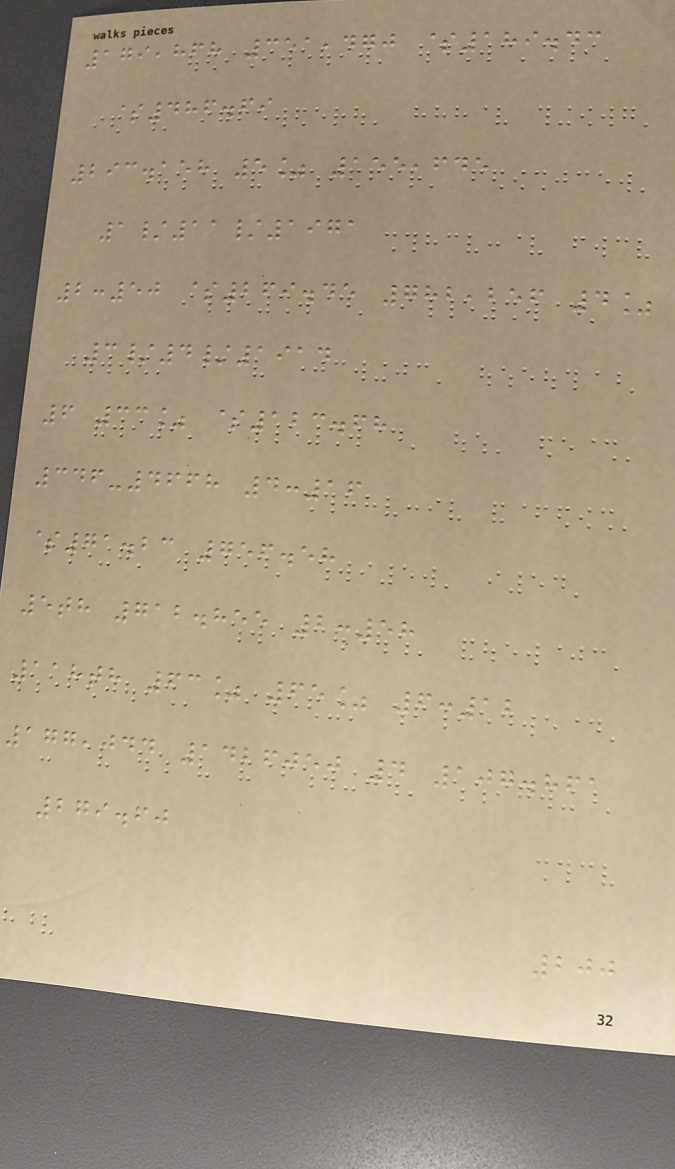179,868 351,470 $189.43
$486.69
293.158 5% 155,645
1/11/1971
2:50 $269.45 782,256 4%
3/4/1914
6 33% $123.68
346-4668 4:16
$71.23 756.58
5th 712.855 2:58
118th 63% 65% 6:12
177,044 1426050 4 107.861
279.60
200
